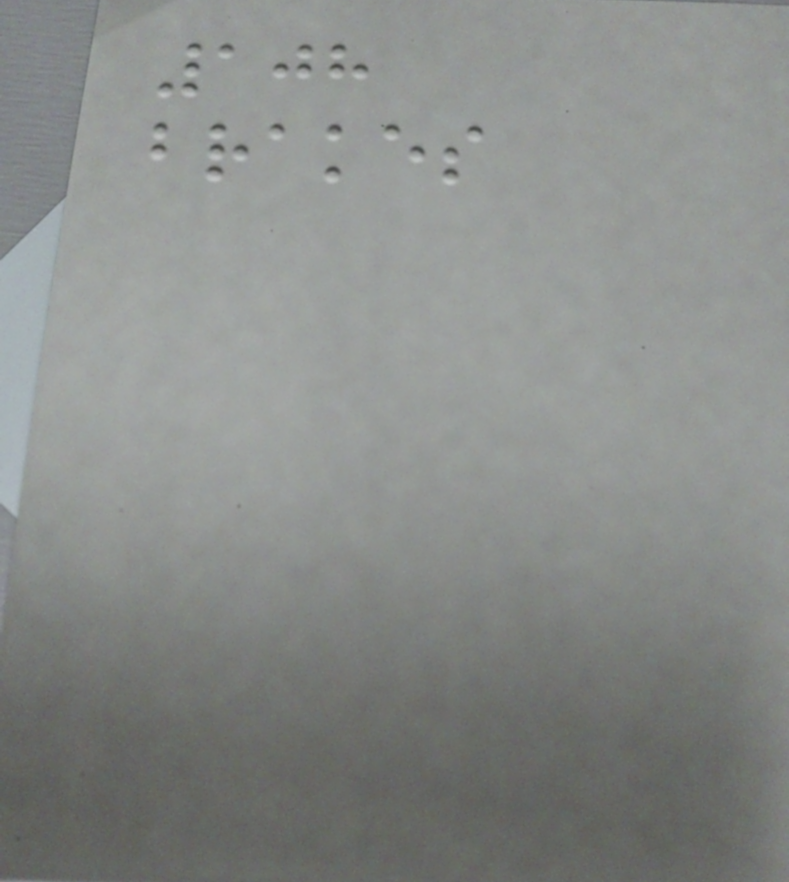108
brakes
